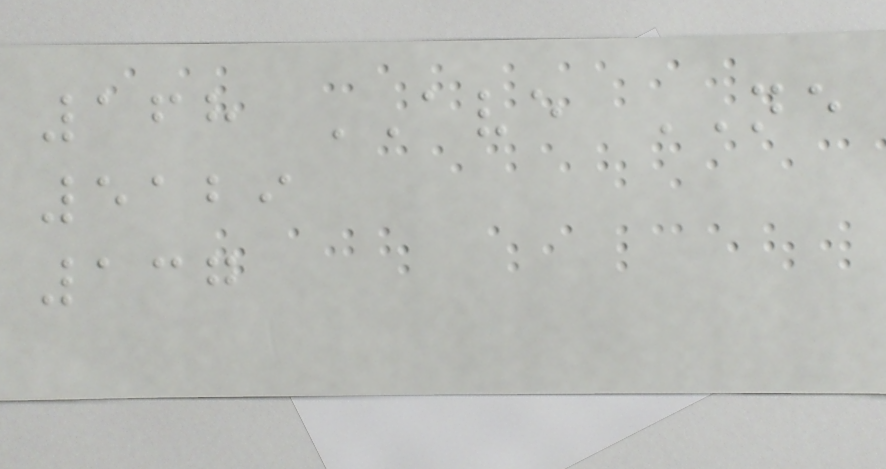168 AVE NE
5129
137
